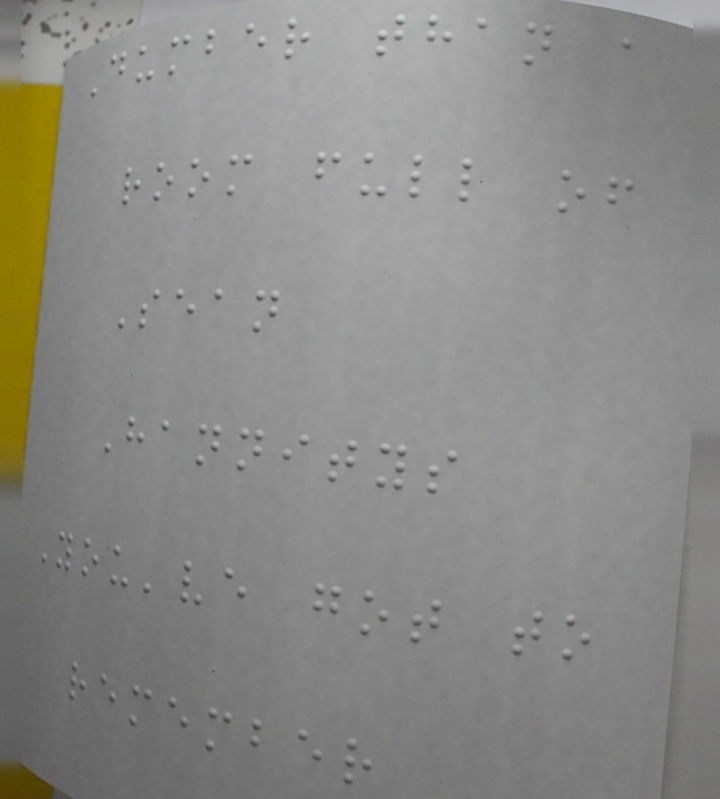Dumber than a
room full of
Sean
Hannitys
You've got to
remember
